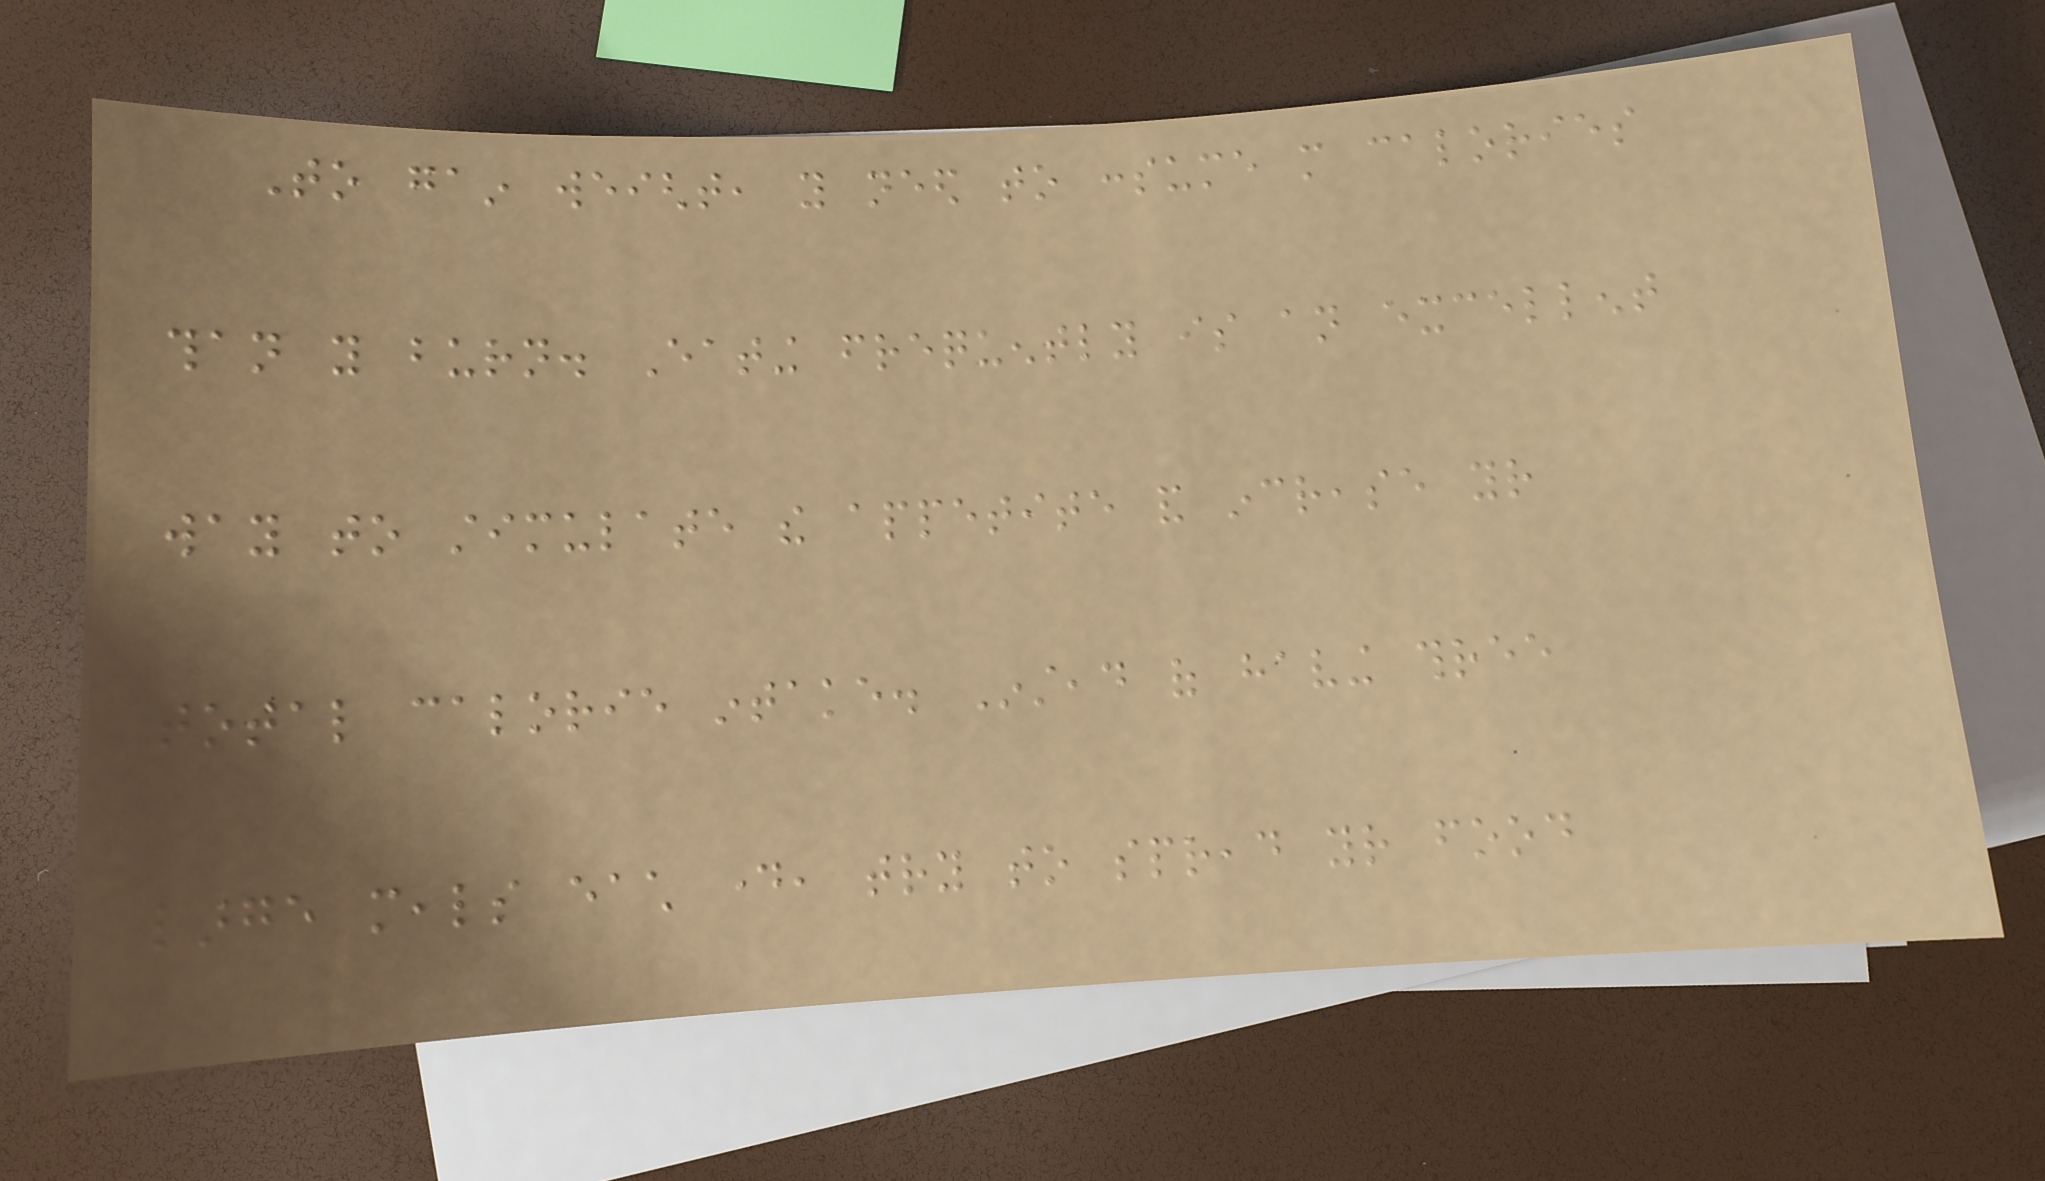To gain weight, you need to consume more calories
than you burn. Eating frequently is an excellent
way to stimulate the appetite and increase your
total calorie intake. Instead of having three
large meals each day, try to spread your food
